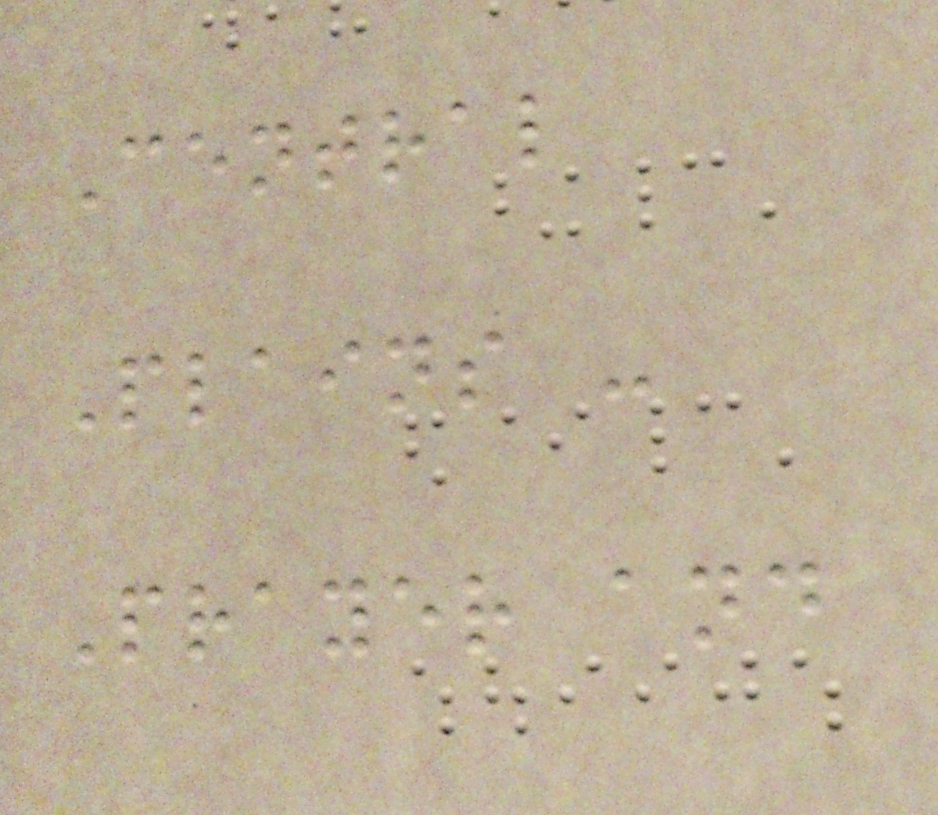Central
Plains -
Prayer and
